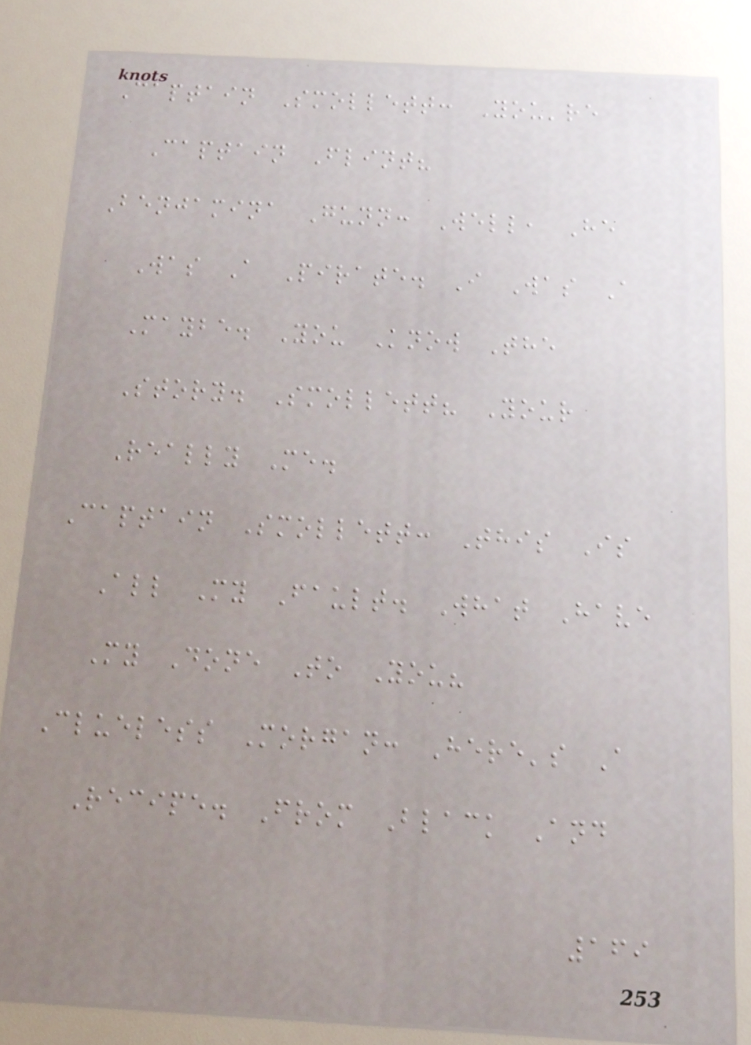Captain Smollett: You're
Captain Flint?
Benjamina Gunn: Well, He
Was A Pirate. I Was A
Maybe. You Know The
Story. Smollett? Your
Really Me.
Captain Smollett: This Is
All My Fault. What Have
My Done To You?
Clueless Morgan: Here's A
Recipe. From Black And
169
